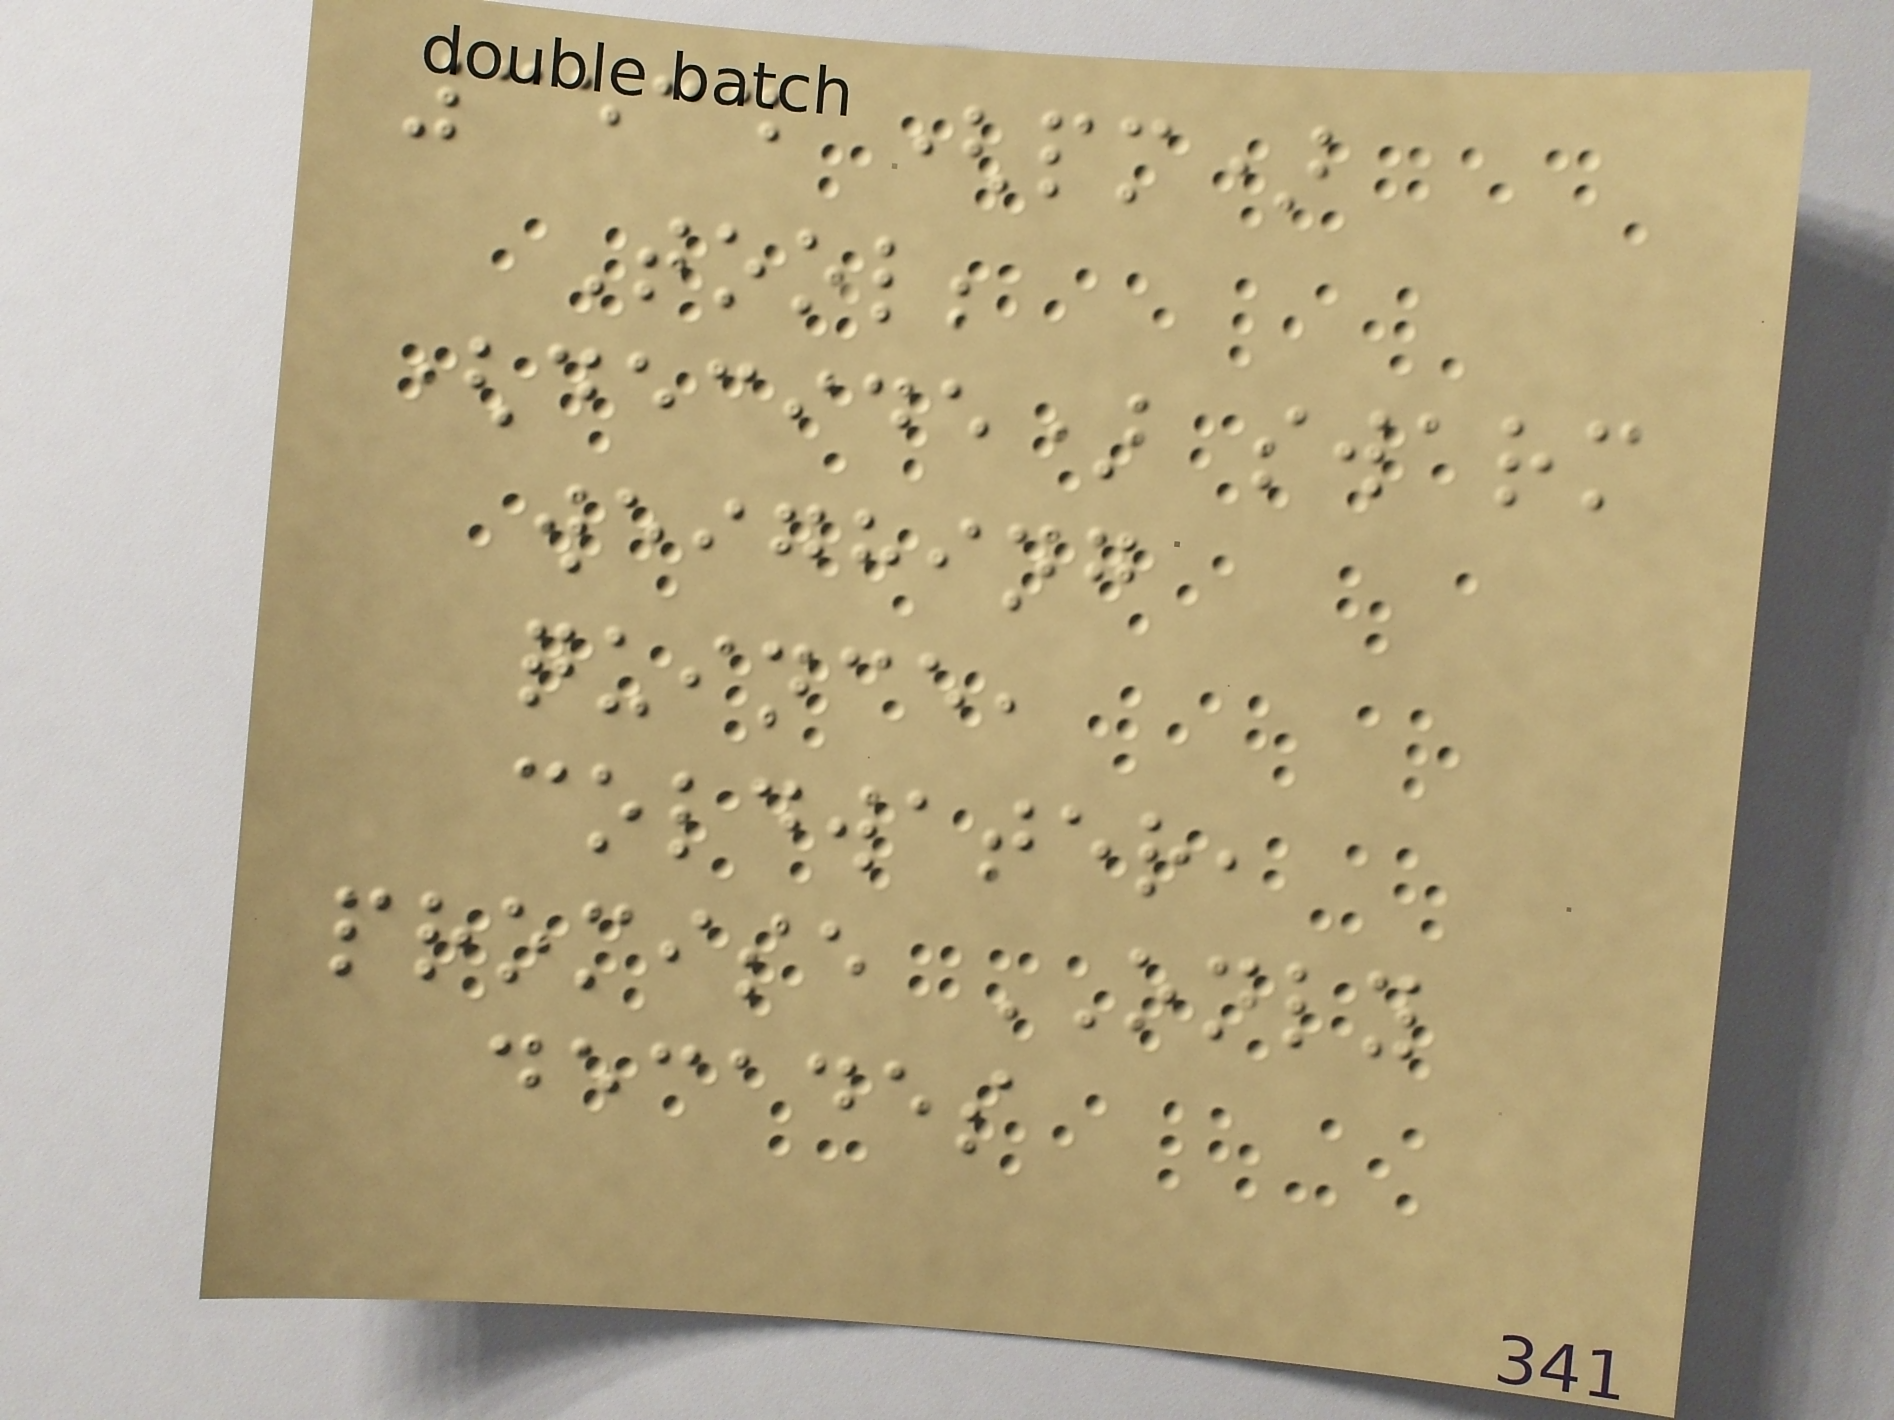3534 (pm)
Tool;
(decide) swarm
weighing
quince,
coldwater,
promise ONLY
decades
